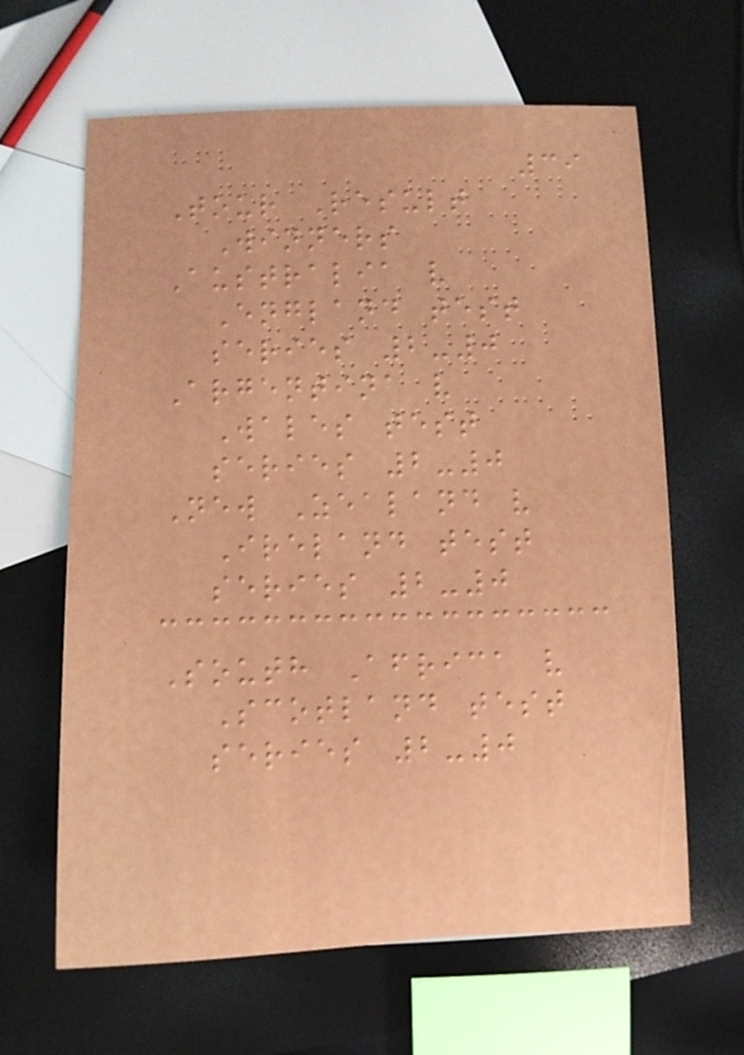39
Tour Result
Winners
Australia v
England test
series 2-0
Argentina v
Wales test
series 2-0
New Zealand v
Ireland test
series 2-0
South Africa v
Scotland test
series 2-0
